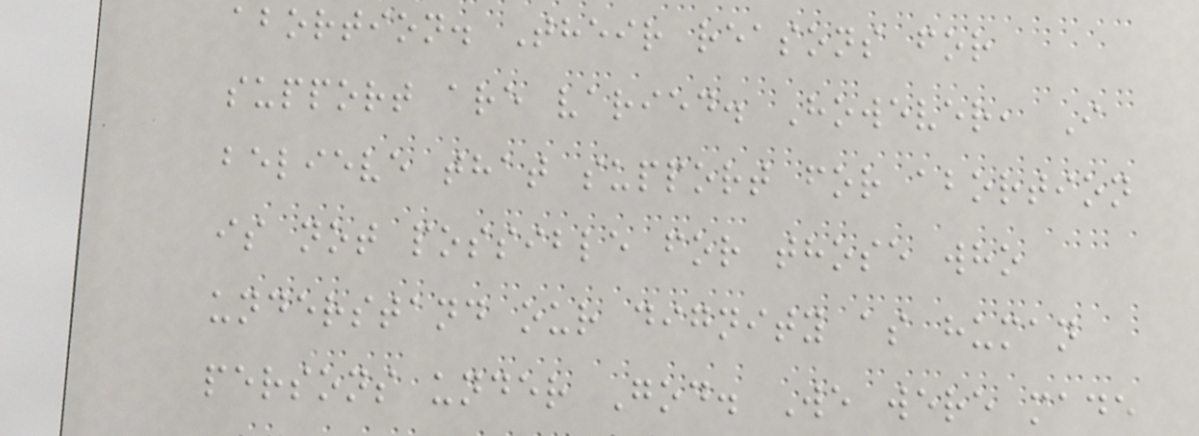abortion. Their reasons for
support are varied. However, I
believe that support for abortion
is not possible for those who
understand our dignity as human
persons under God. We were made
